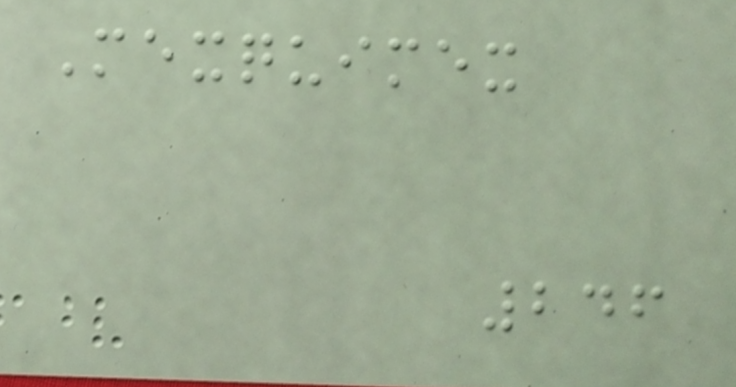Mexquimex
246
